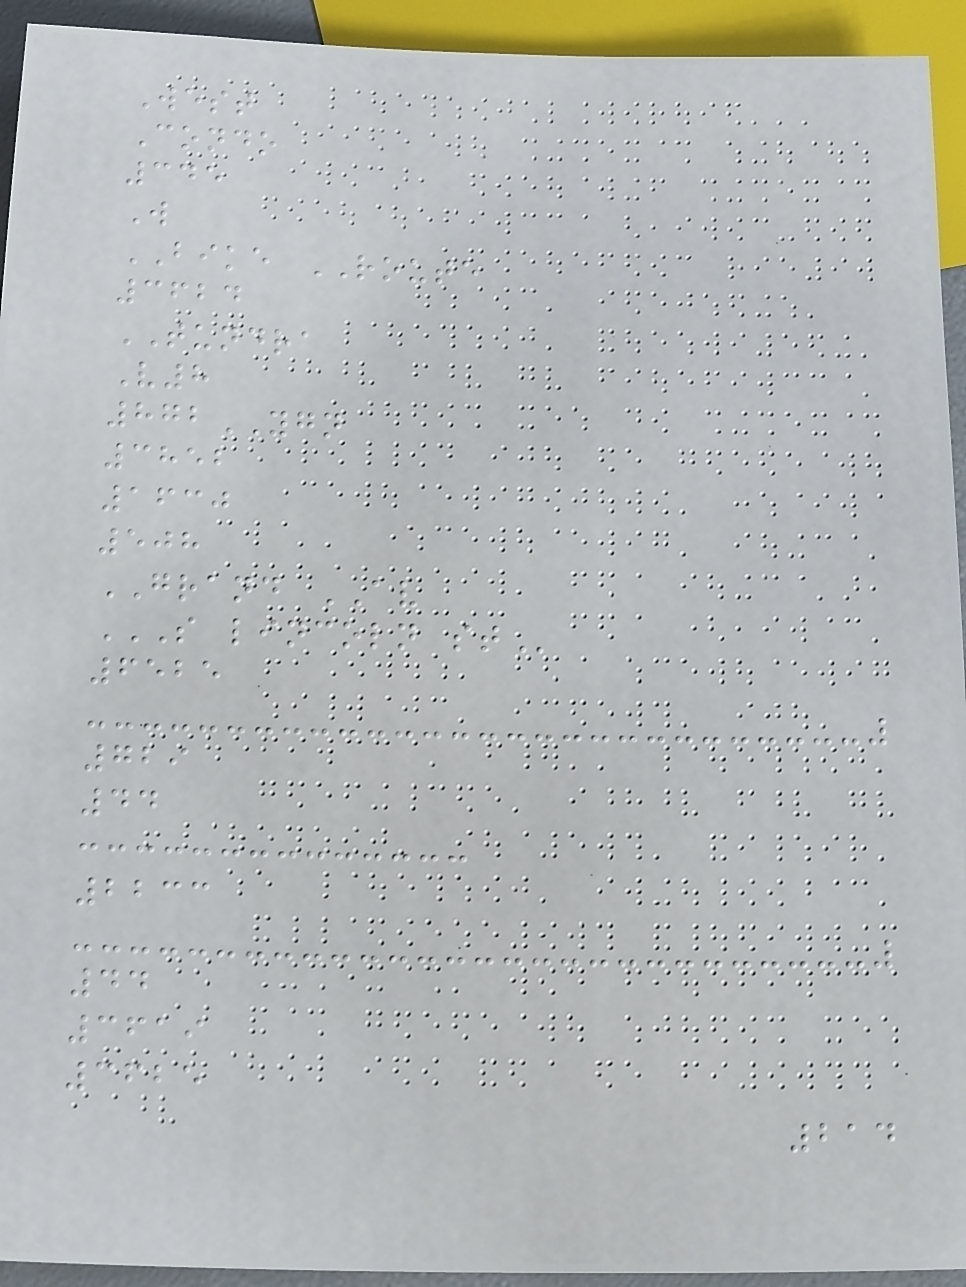West
Condo
345
W
BIKE ROUTE
3624
TUNDRA
V8
872YGN
3852
1630
508
GRAND AV
S LINCOLN ST
6525
729
44
2233
44
3619
3625
214
